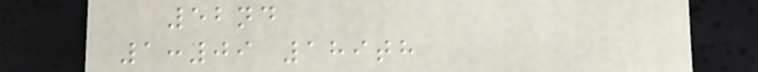52nd
1:09 189th
